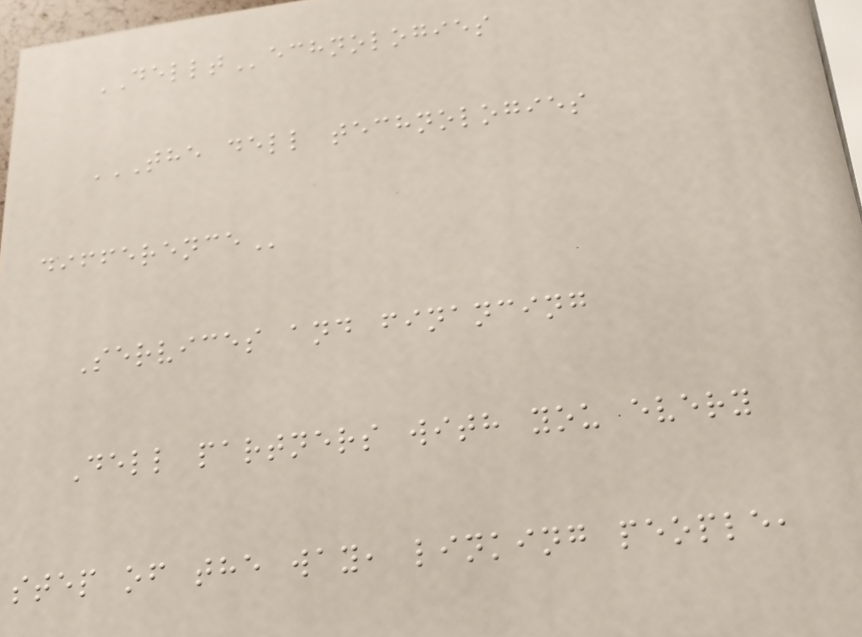DELLTechnologies
THE DELL TECHNOLOGIES
DIFFERENCE
Services and financing
Dell partners with you every
step of the way, linking people,
